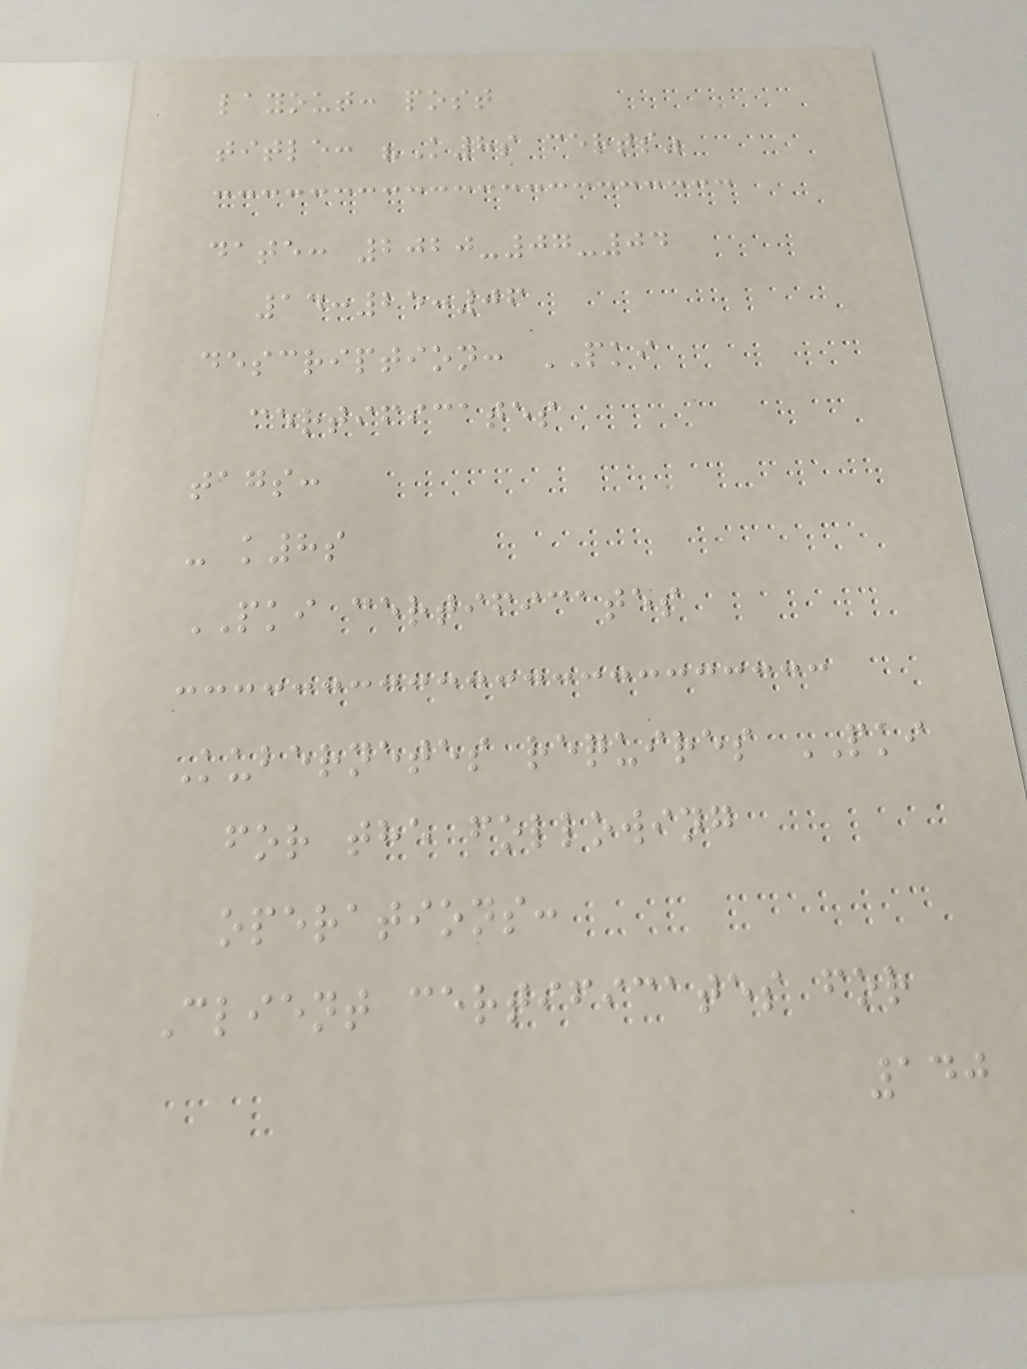layout: post
title: "K8s certs"
date: 2020-07-04
14:25:06
description: PKI
certificates
tags:
- k8s
PKI certificates
Kubernetes requires PKI
for the following
operations:
Client certificates for
140
